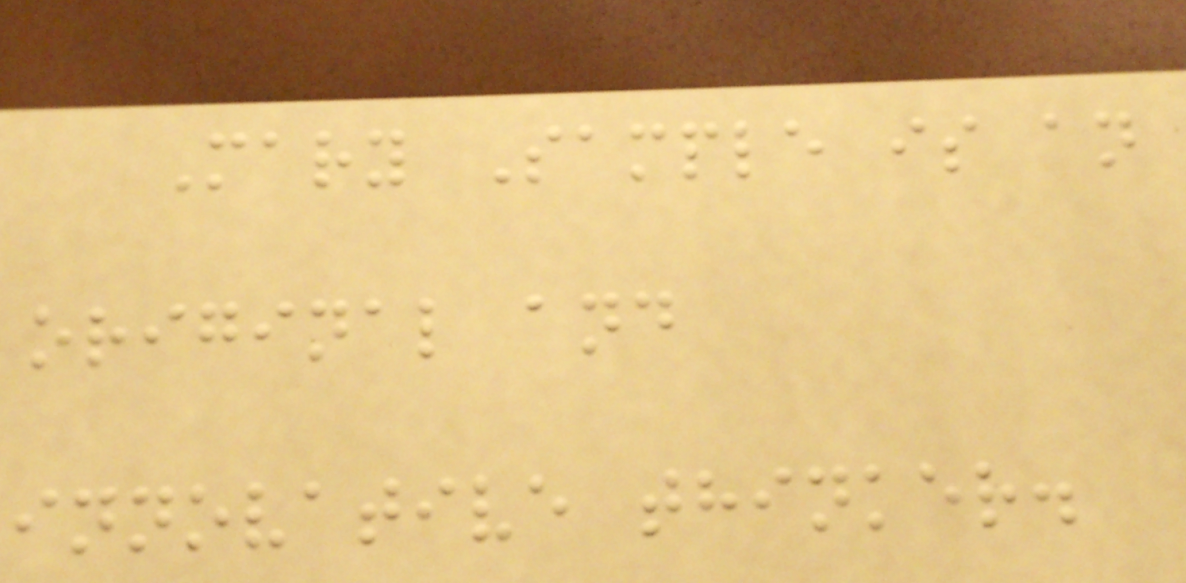Mary Sample is an
original and
innovative thinker.
